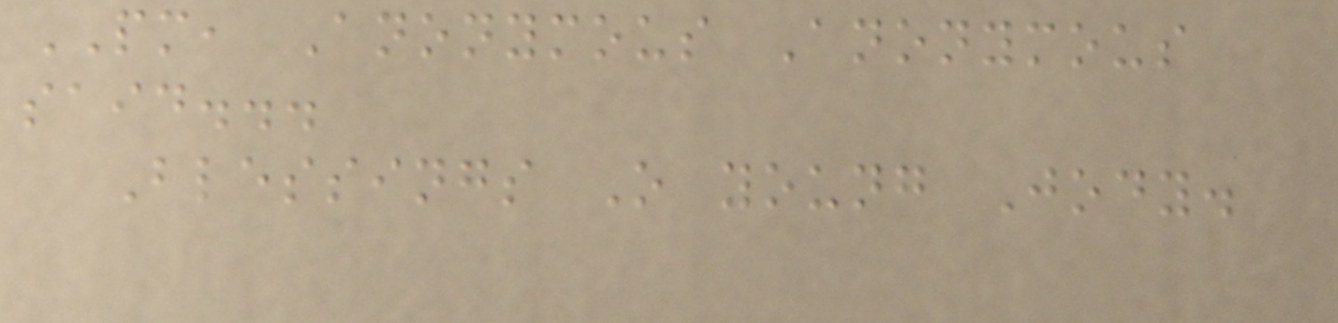PM, Anonymous Anonymous
said...
Blessings O young Jody.
